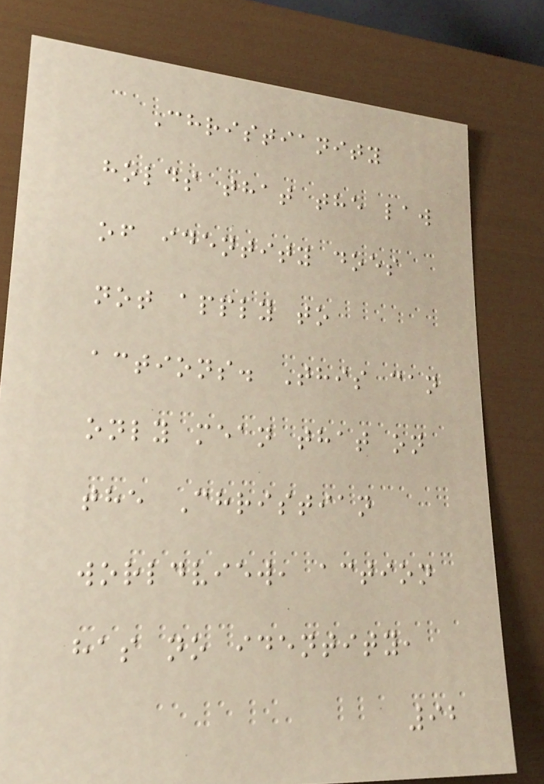Christianity
holds that the law
of identity does
not apply to
actions. This can
only mean that on
the Christian
worldview, action
has no identity,
92
